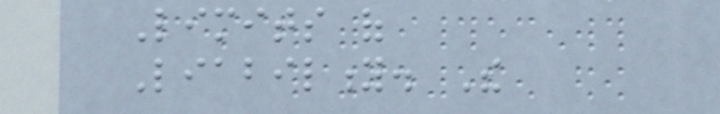Limits of
Liability. The
